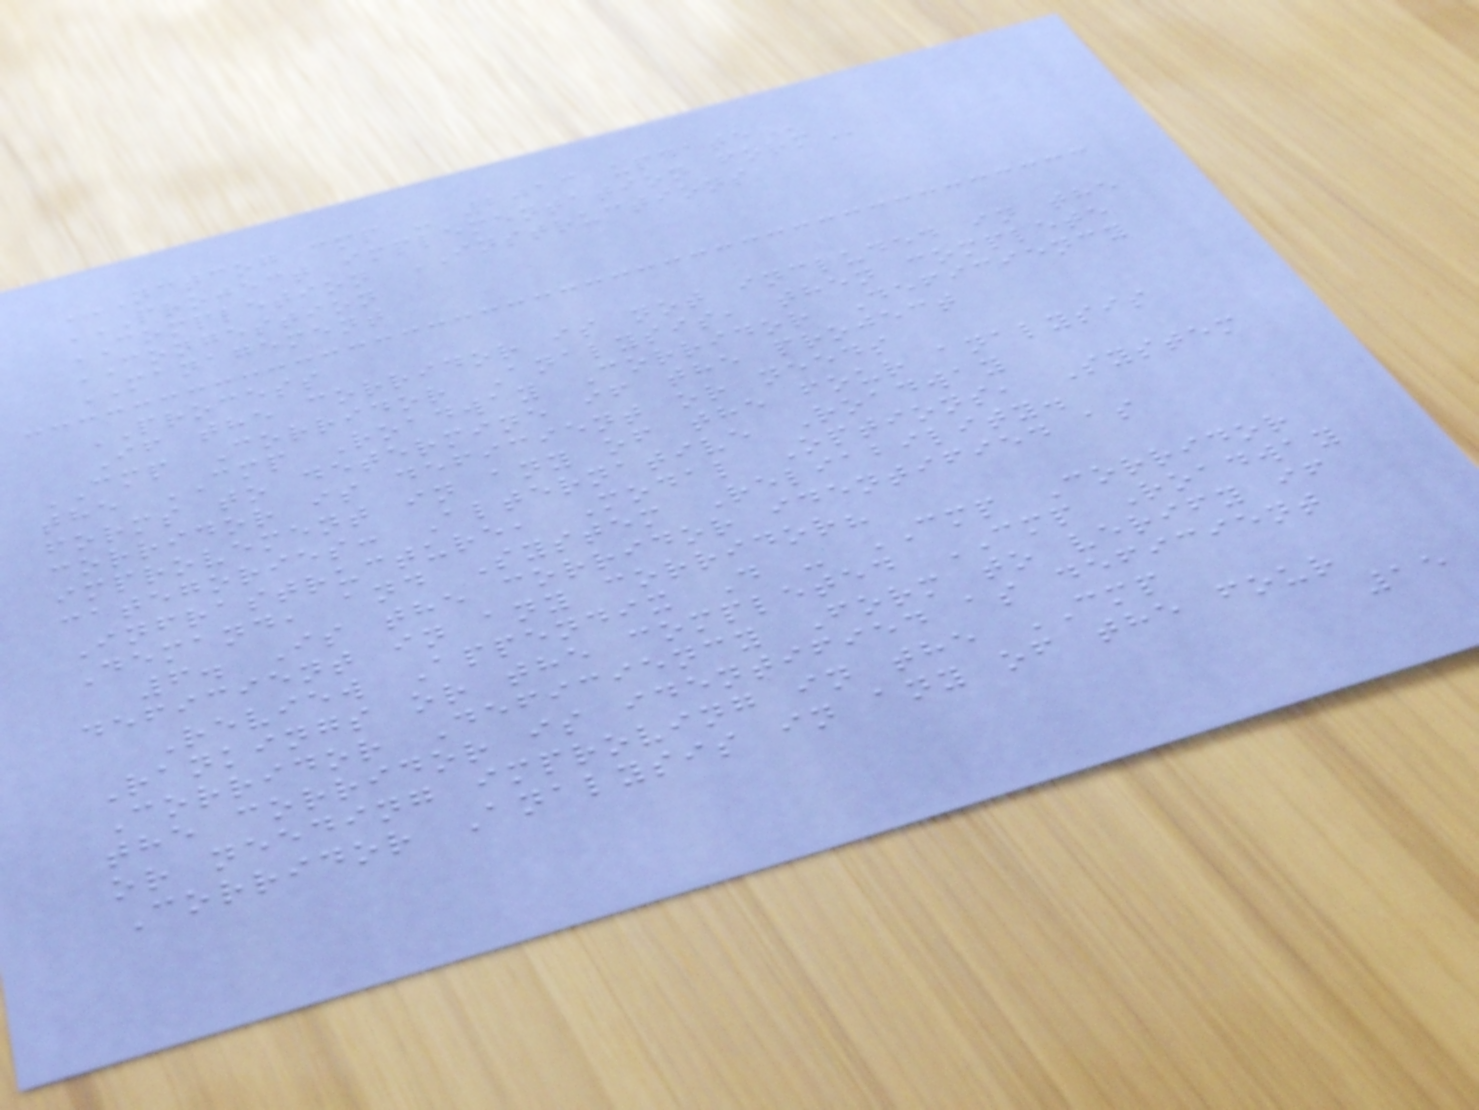NCTCOG CMP - 2013 UPDATE
PROJECT IMPLEMENTATION FORM
COMPLETION INSTRUCTIONS
CONGESTION
MANAGEMENT
PROCESS
If the corridor is not included in the
CMP Corridor Analysis, then complete
the CMP Roadway Corridor Deficiency
forms to determine if the project
corridor is deficient or needs
improvement in any of the four analysis
categories: Alternative Roadway
Infrastructure, Modal Options, System
Demand, and System Reliability.
6. Is the corridor identified as
deficient in any corridor?
Review Appendix D - CMP Corridor
Rankings or the completed CMP Roadway
Corridor Deficiency Form to verify if
the corridor is identified as deficient
or needing improving in the CMP
Corridor Analysis in any of the four
15
